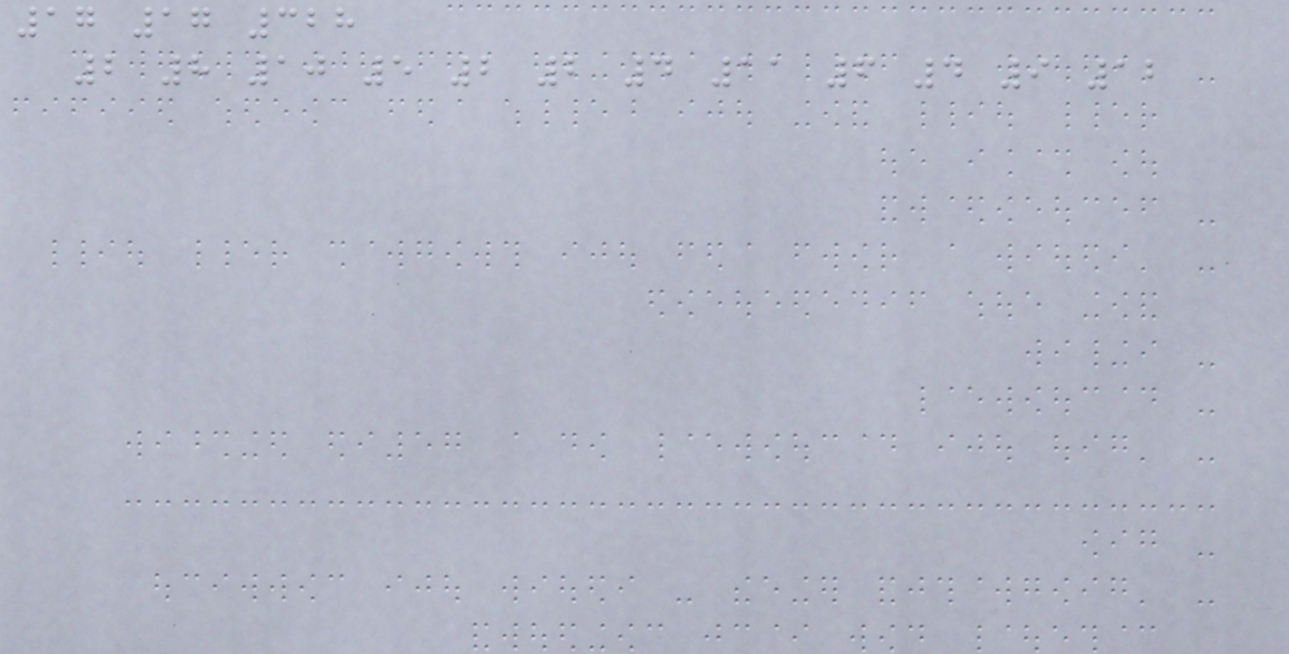17 17 328
2 8 10 5 2 2 4 11 6 4 9 12
